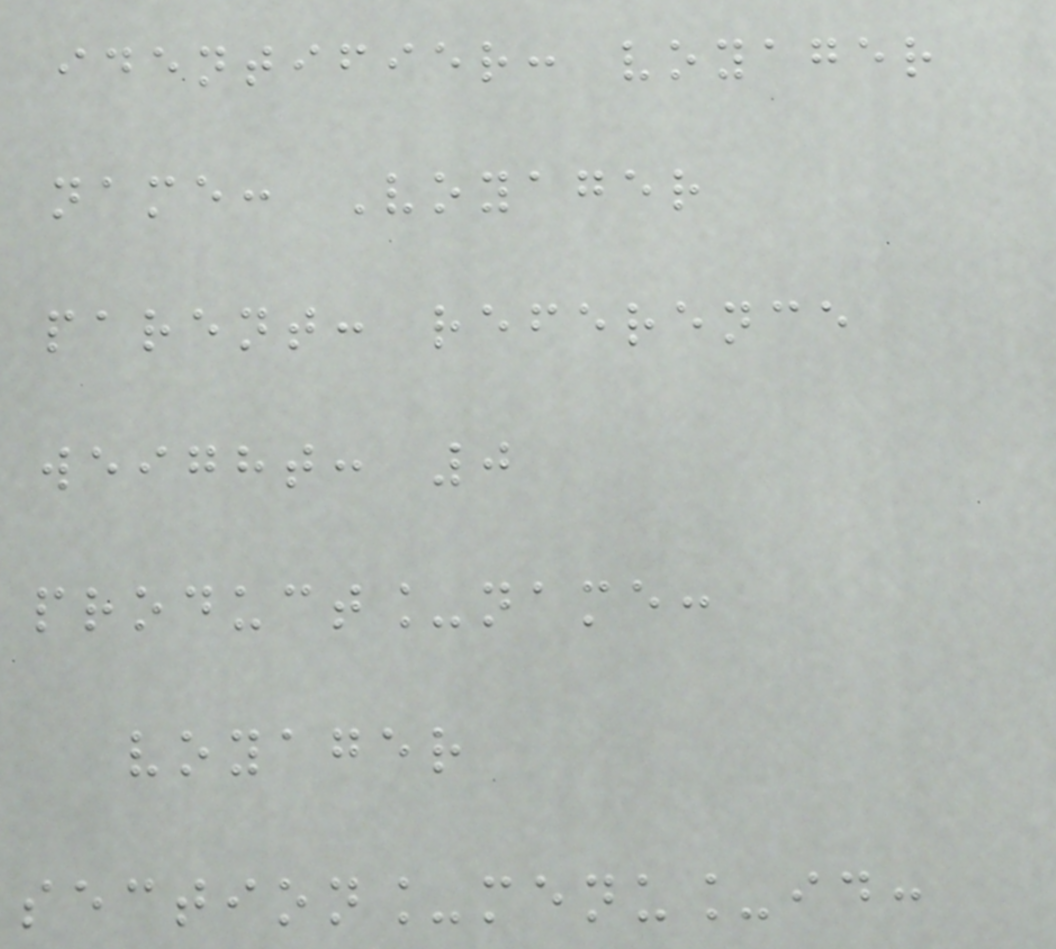identifier: voyager
name: Voyager
parent: reference
weight: 0
product_name:
voyager
section_menu_id:
